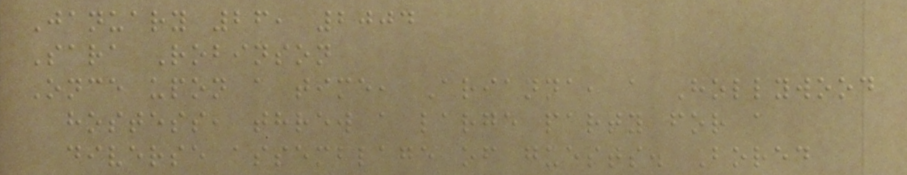January 26, 2004
Sara Robinson
Once upon a time, Arianna, a Hollywood
hostess, threw a large party for a
diverse assemblage of guests. Bored
